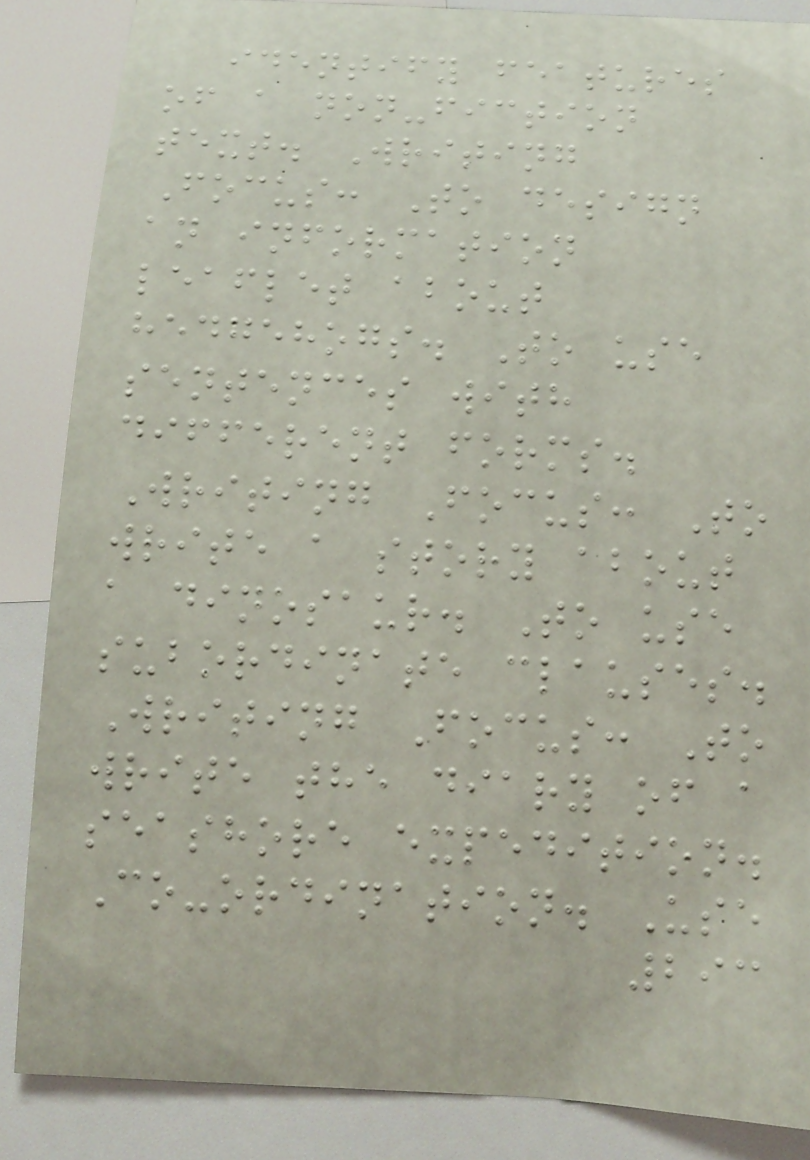identify features
of a non-fiction
text. Writing
Focus: To design
an information
leaflet about
hedgehogs. To use
sentences with
different forms.
Writing Focus: To
write a story about
a dinosaur. To use
subordinate clauses.
Writing Focus: To
write the diary of a
seashore expedition.
Co-ordination. Use
293
